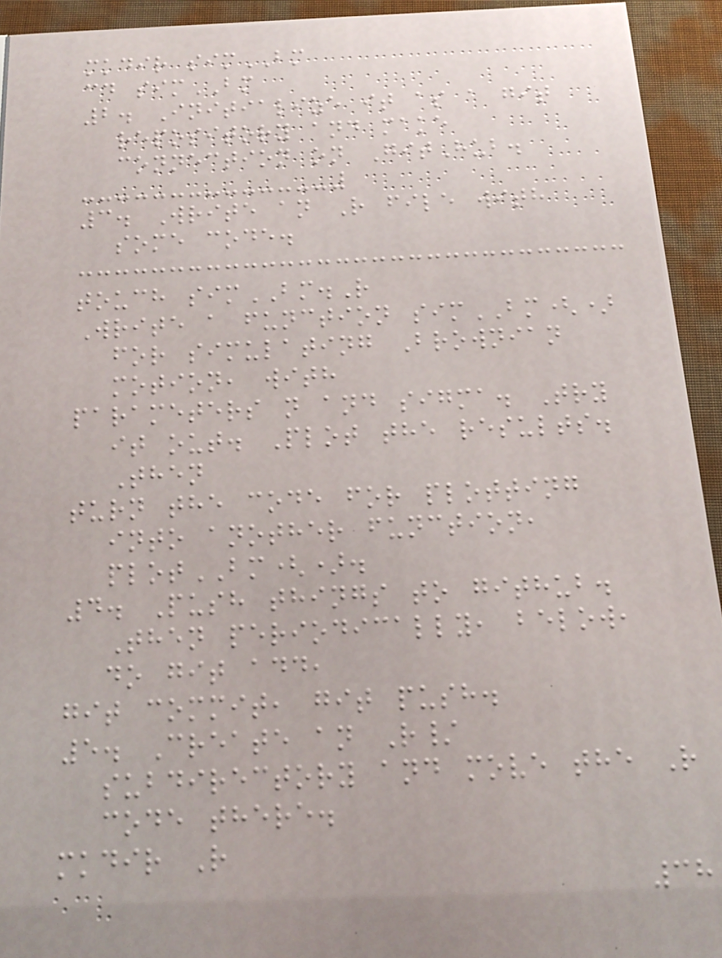mkdir simBM
cd simBM
2. Initialize it as a git
repository and make
connection on GitHub.
3. Write an R file with
some code.
touch simBM.R
Write a function simBM()
for simulating Brownian
motion, with
parameters n and sigma. Try
it out. Plot the results.
Then
turn the code for plotting
into another function,
plotBM().
4. Push things to github.
Then periodically, below,
do git add,
git commit, git push.
5. Create an R/
subdirectory and move the R
code there.
mkdir R
38
